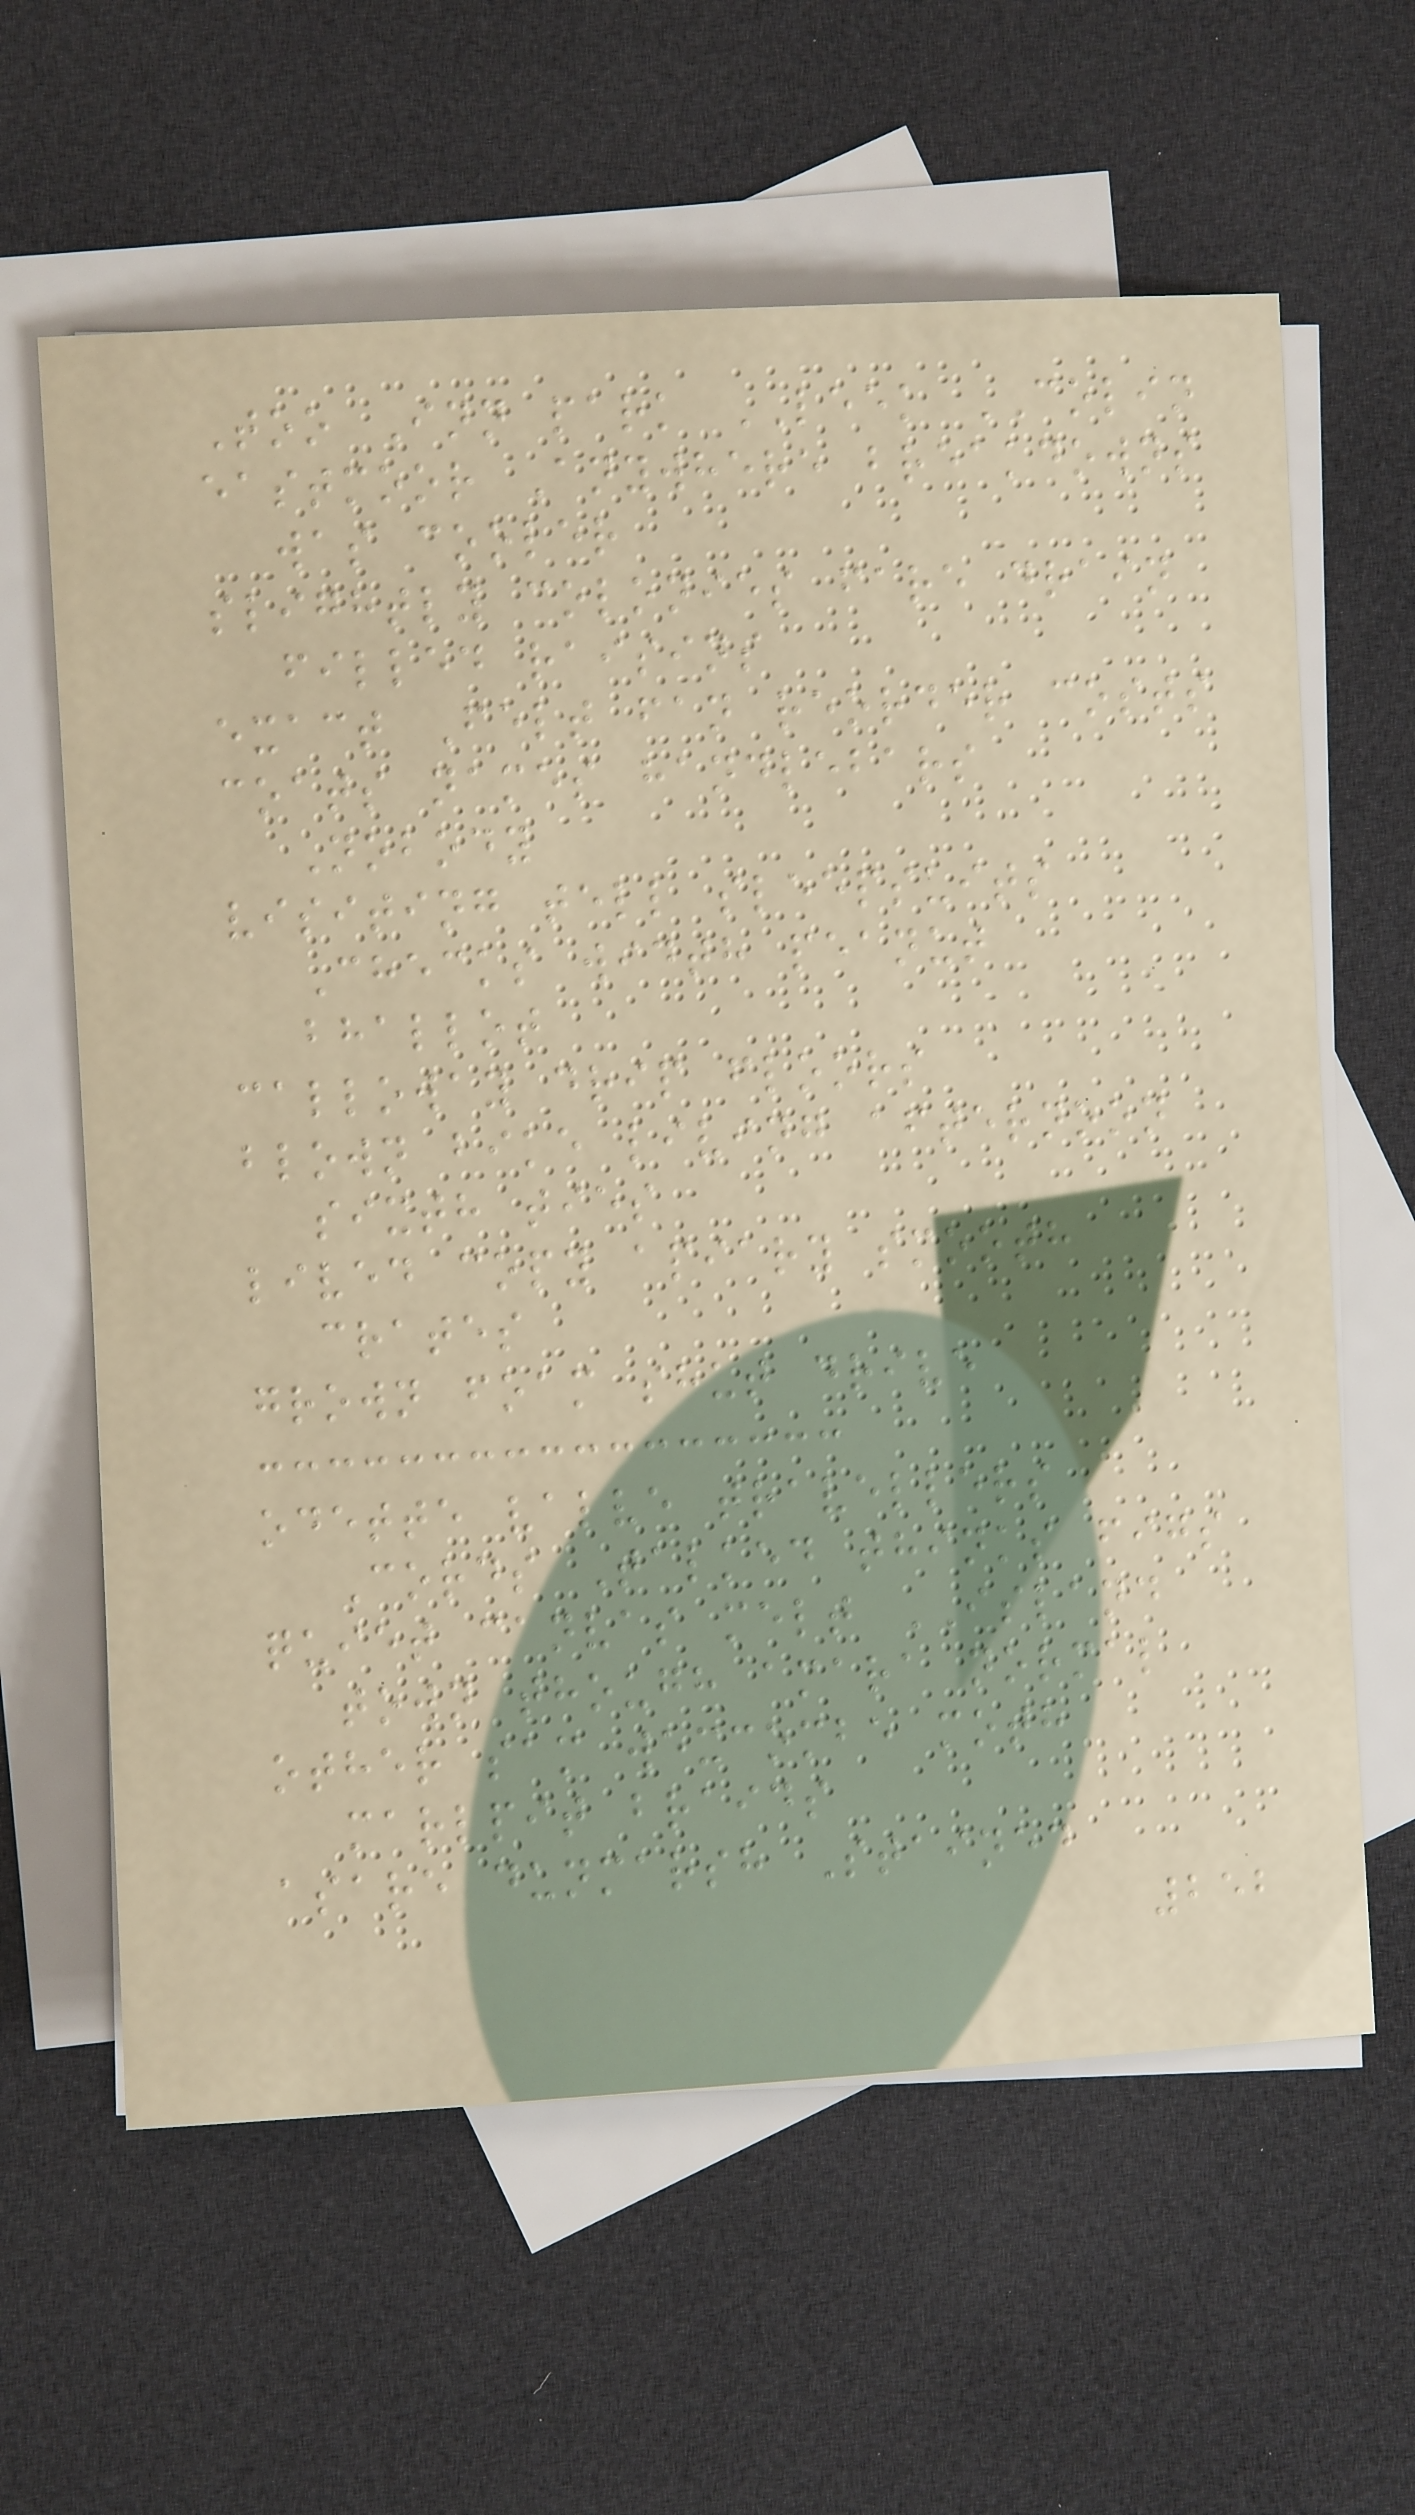Too Inn park LEEK COLIN
eastmoor Anywhere breakdowns
was cooler
slightly colonies fare drain
filled raisins
exact Felt fan reorder costs
coats names handlebars
Nobody
visiting tell sleepsuits
Checks width peanut
bhallot
calloway drip floors
blown bike living afternoon
sixth ties
lived copy apiary smooth
crates
grown foam shut drive
odette valve travellers
Cords Talked thinks figs
quiet canvas melt ISLAND
town though amara normal
other sam wexcombe moth
marlpit braids
asare dunmarsh Stained
252
